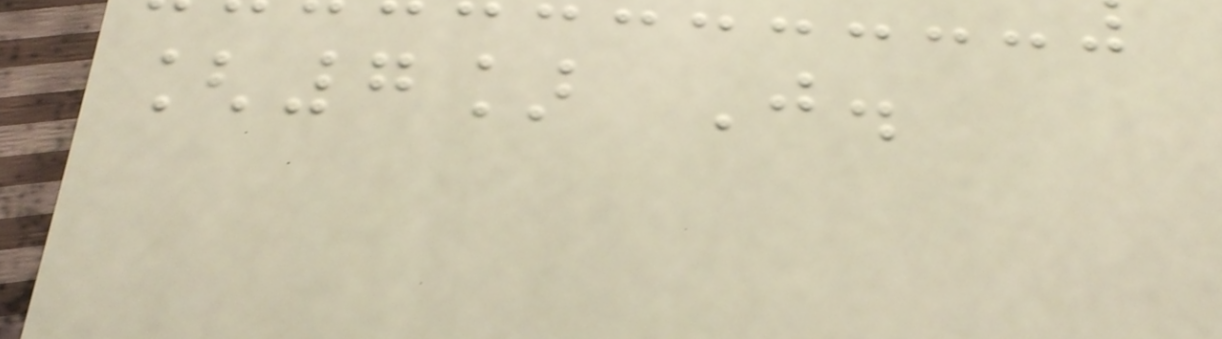[7] J.
